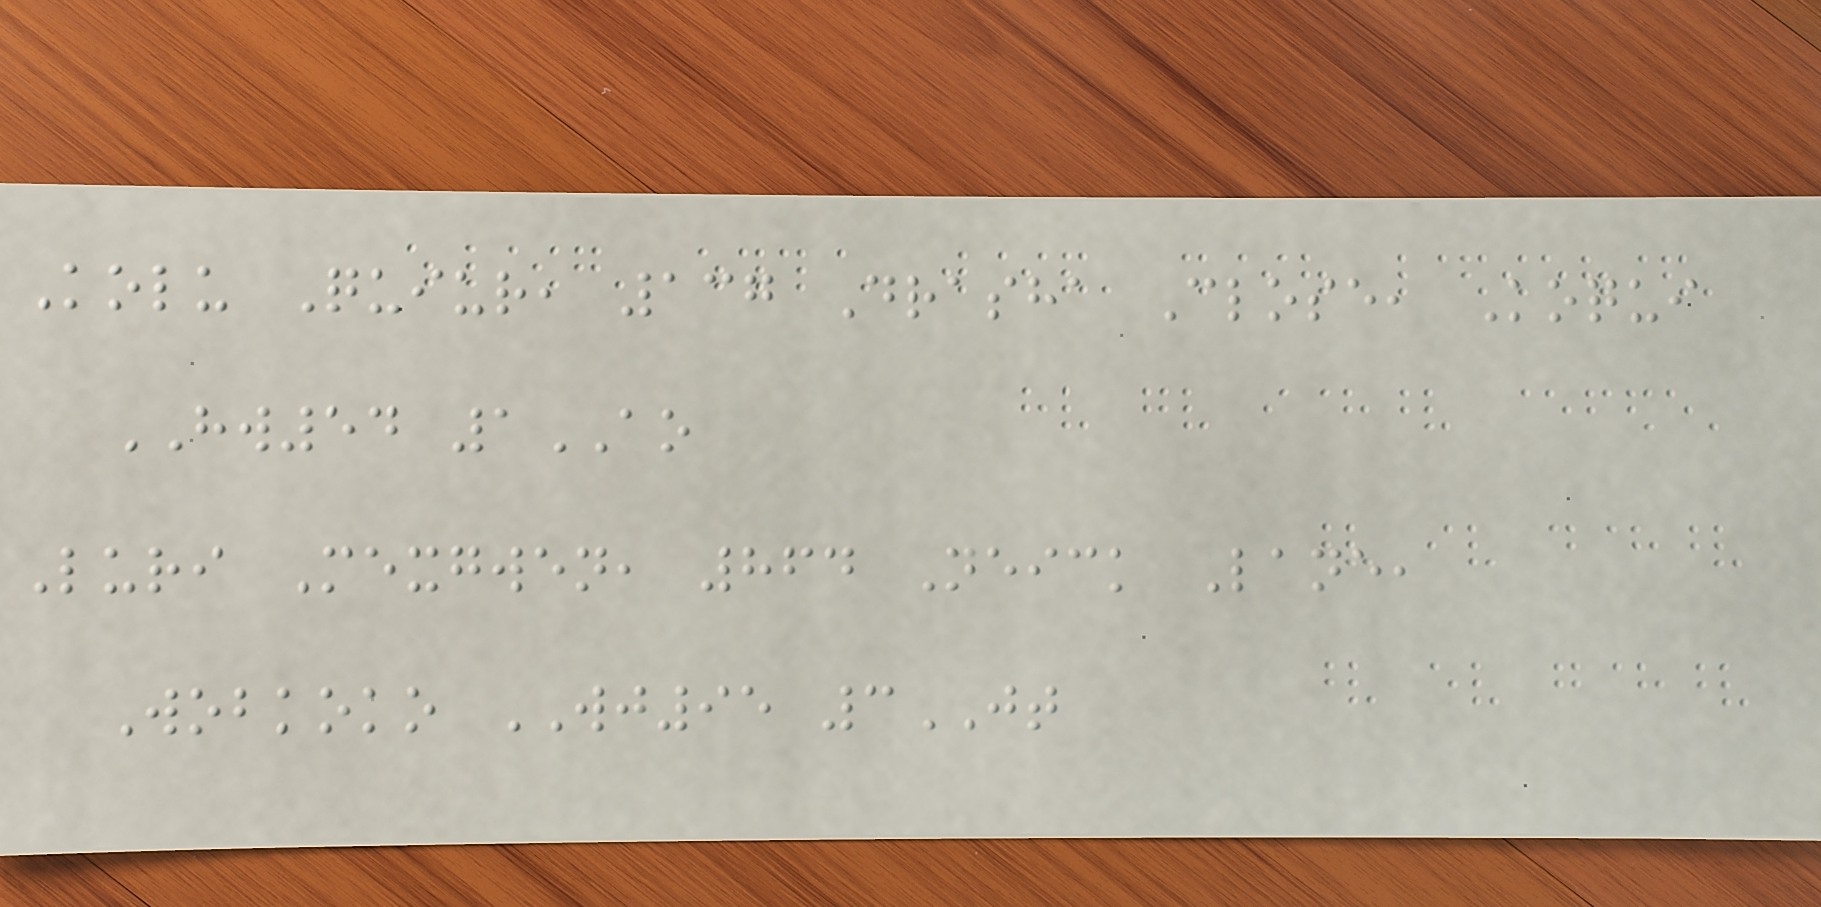Kolu Quiur, 137 Drasha Close, Koqui
HW54 1AO
Luri Mexgwen, 864 Neick Lane,
Wobkoko WJ95 3JT
